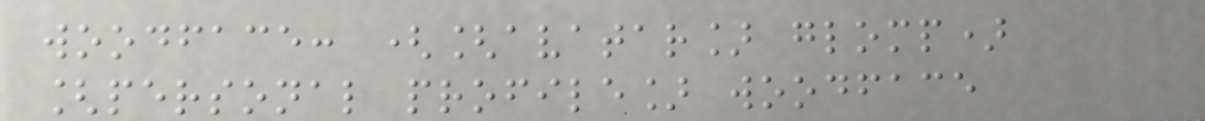woodface: ([avatar] glomp)
[personal profile] woodface
